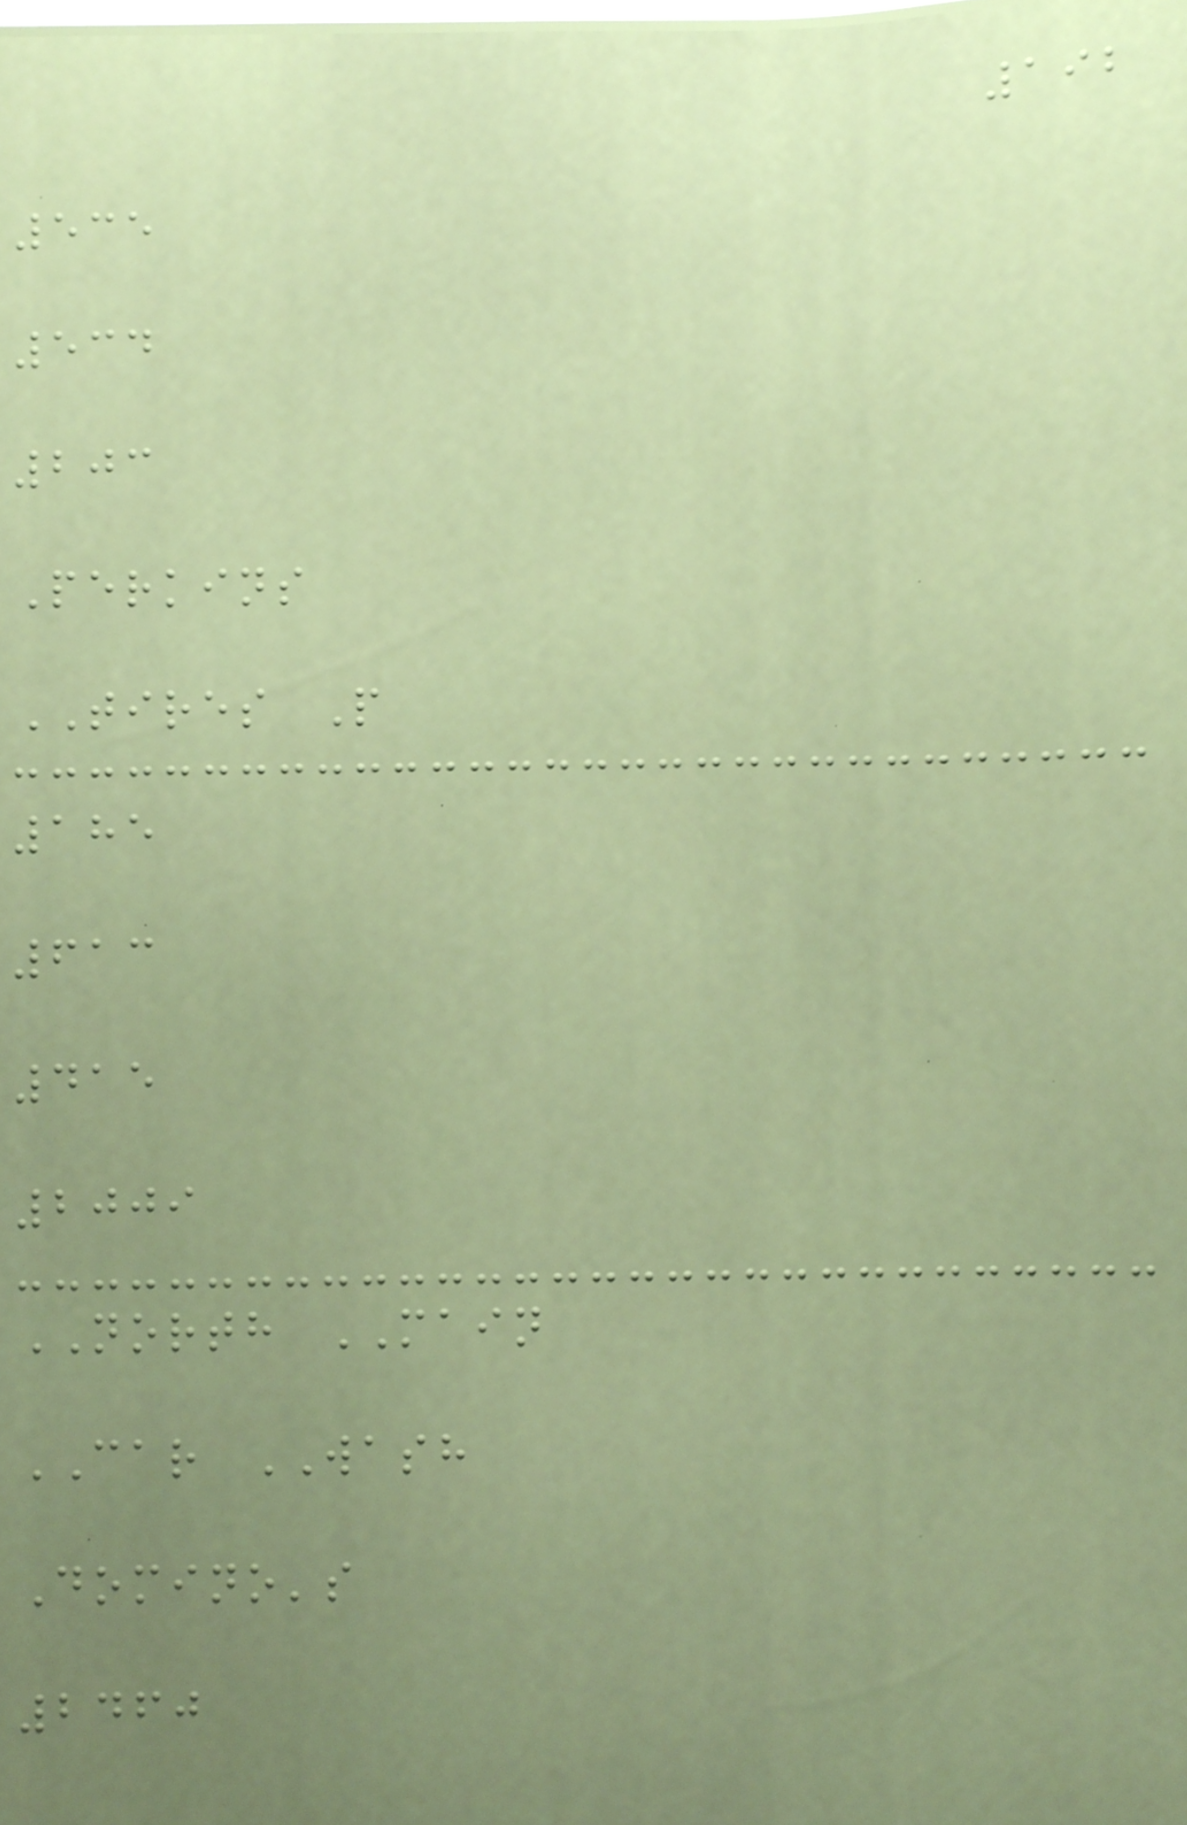192
535
534
203
Perkins
TIRES P
185
613
415
2009
NORTH MAIN
CAR WASH
Domino's
2460
